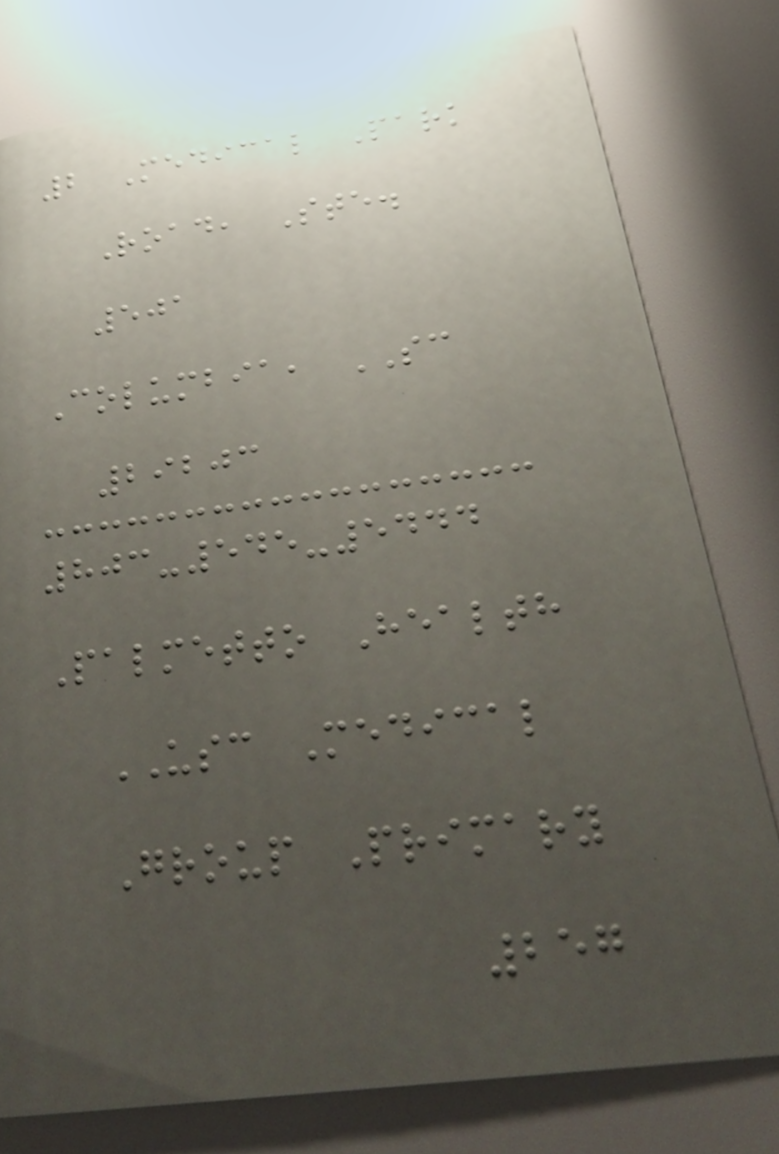2 Medical Park
Road, Ste.
501
Columbia, SC
29203
803-545-5444
Palmetto Health
USC Medical
Group Primary
257
